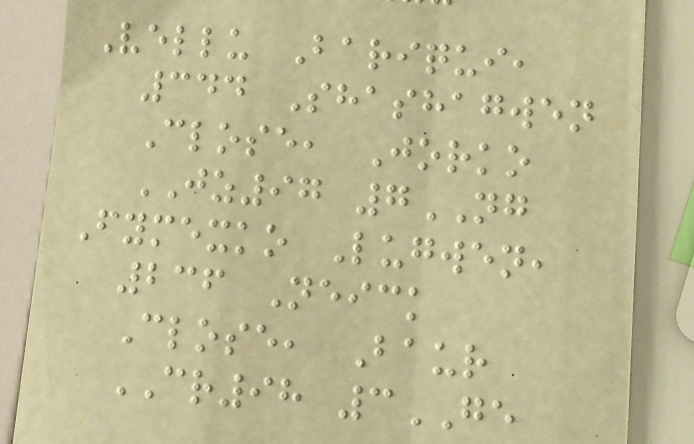Vellu Bariqui,
344 Shashagwen
Close, Jorko
JZ97 7NG
Fymexko Lugwen,
236 Neick
Close, Baur
CR98 3GE
